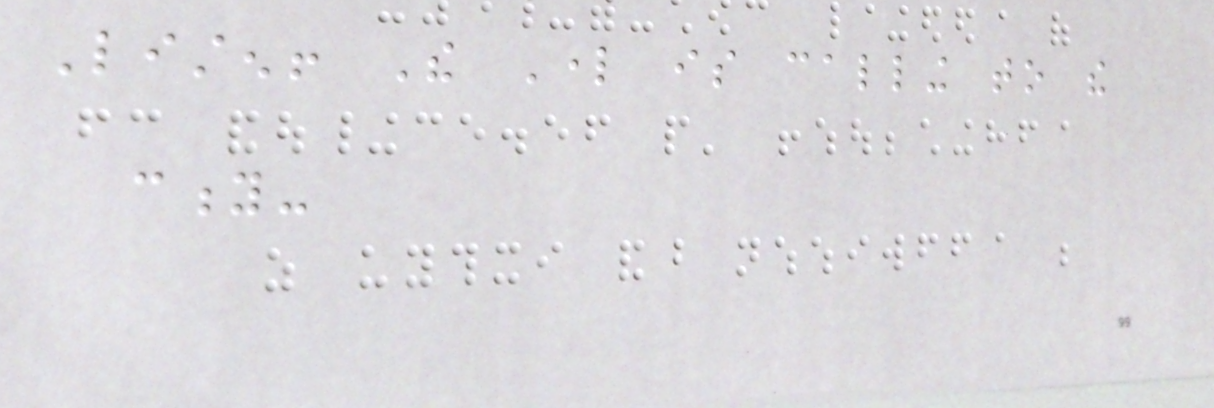Listen! The Lord is calling to the
city-
